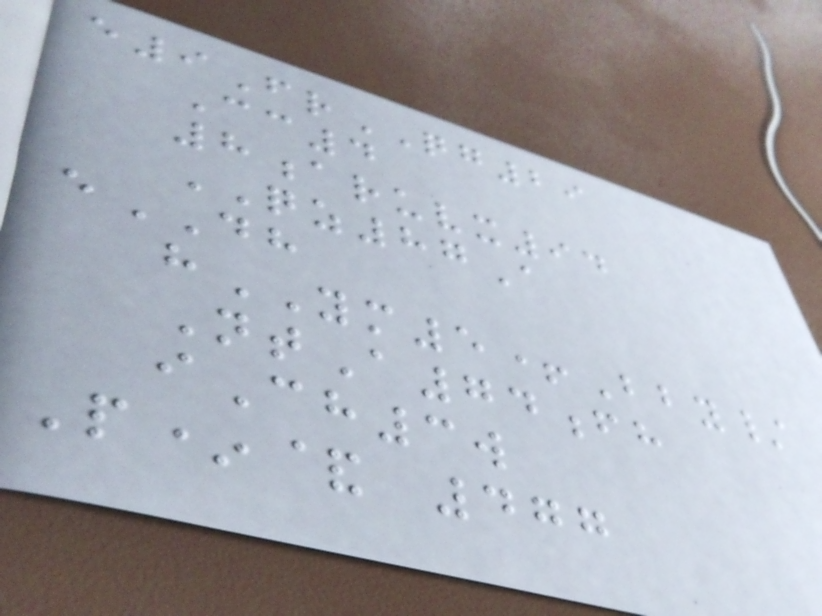e9FrQG29
Cc4
8aruvx94
QZ87A
eDH
hYM5+Bby/
NtA74fh
iCh3w
P*& 477
